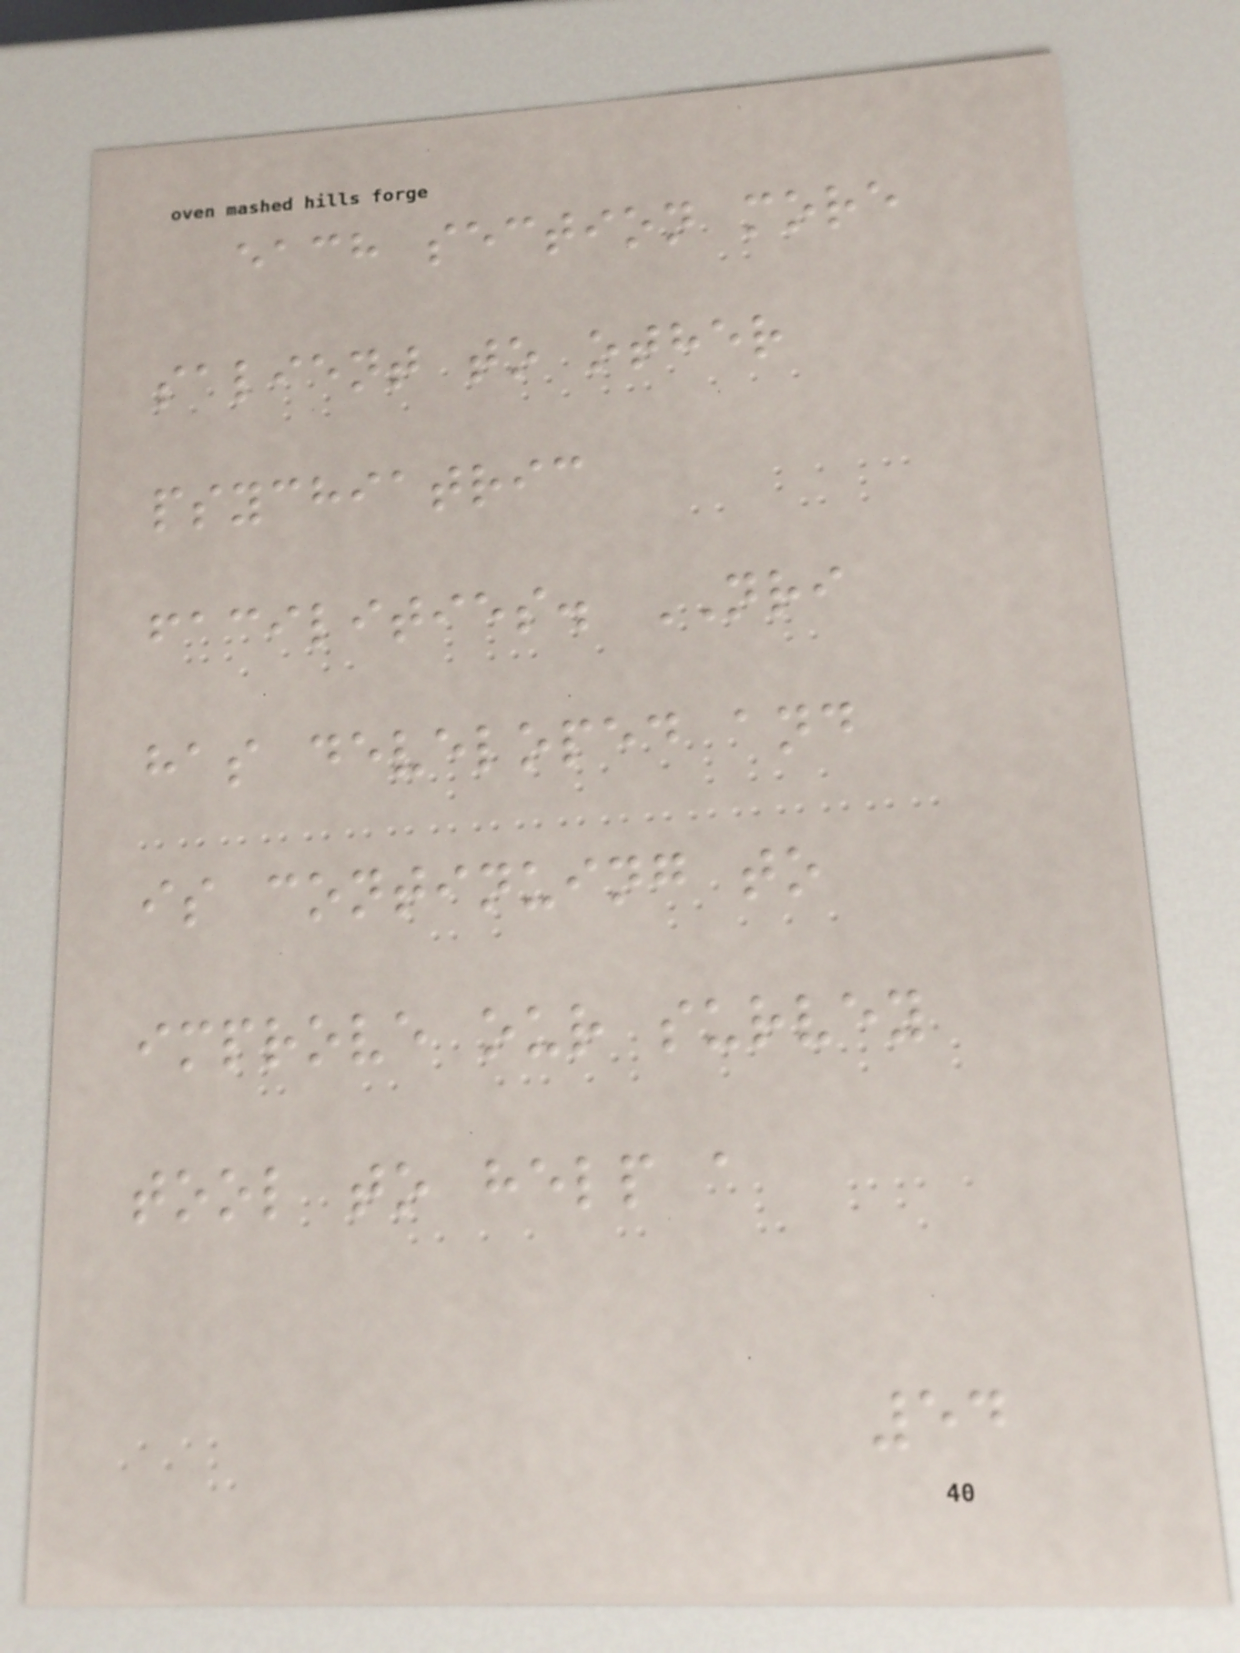each section more
salient to other
psychiatric
facilities. NRI
has developed and
is continuing to
improve our survey
tool to help a
54
